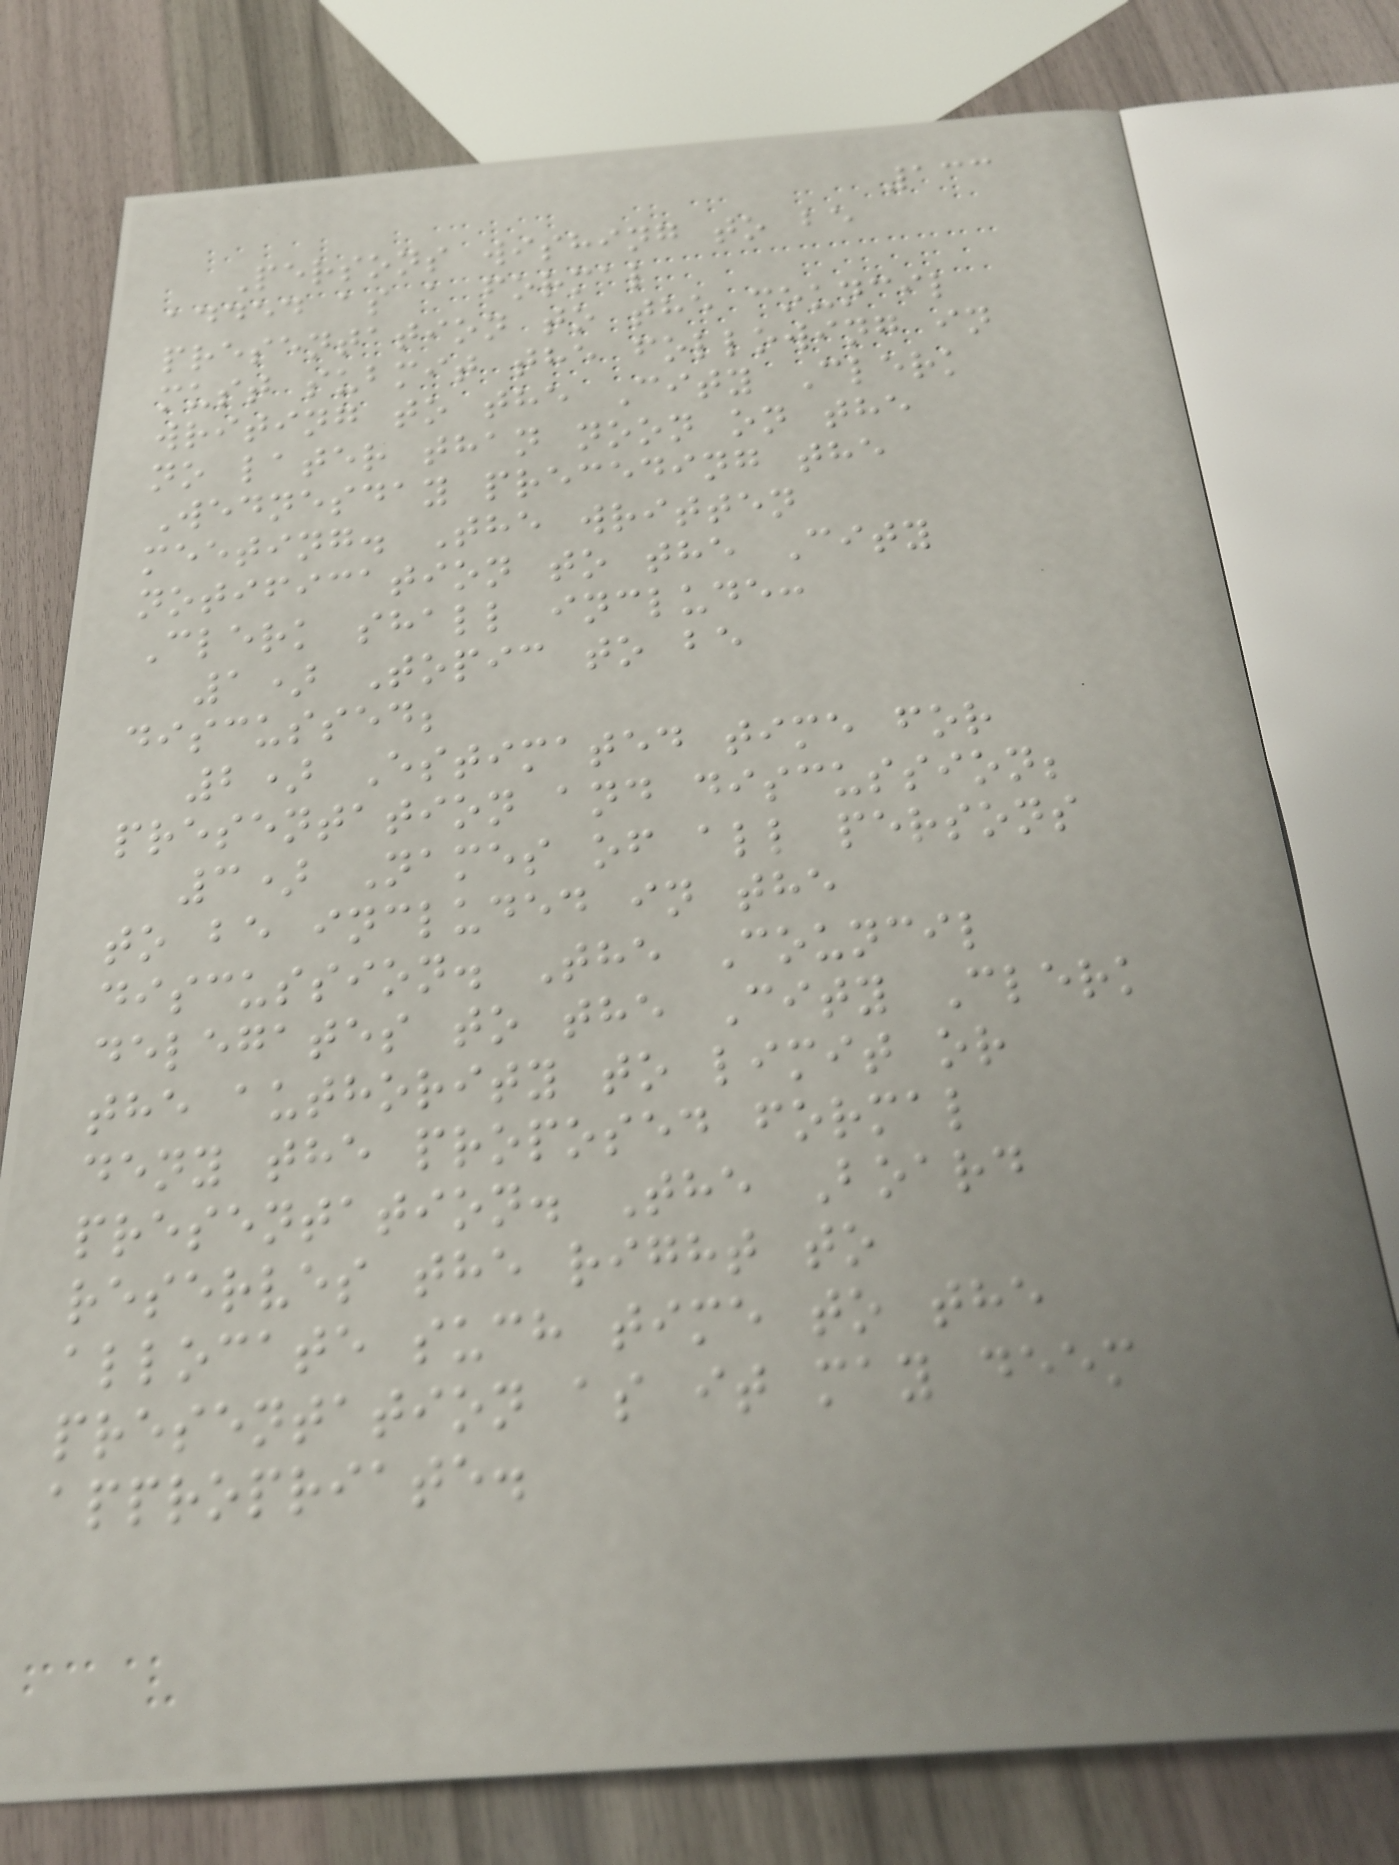133
Persons wishing to be
added as a formal
presentation to the council
must submit the following in
writing to the City Clerk
no later than noon on the
Wednesday preceding the
meeting. The written
notification to the City
Clerk shall include:
1) Topic to be
discussed;
2) Estimated time for
presentation and discussion;
3) Names of all persons
to be included in the
discussion. The Council
delegates to the City Clerk
the authority to limit or
deny the proposed formal
presentation. The Board
reserves the right to
allocate such time to the
presentation as it may deem
appropriate.
